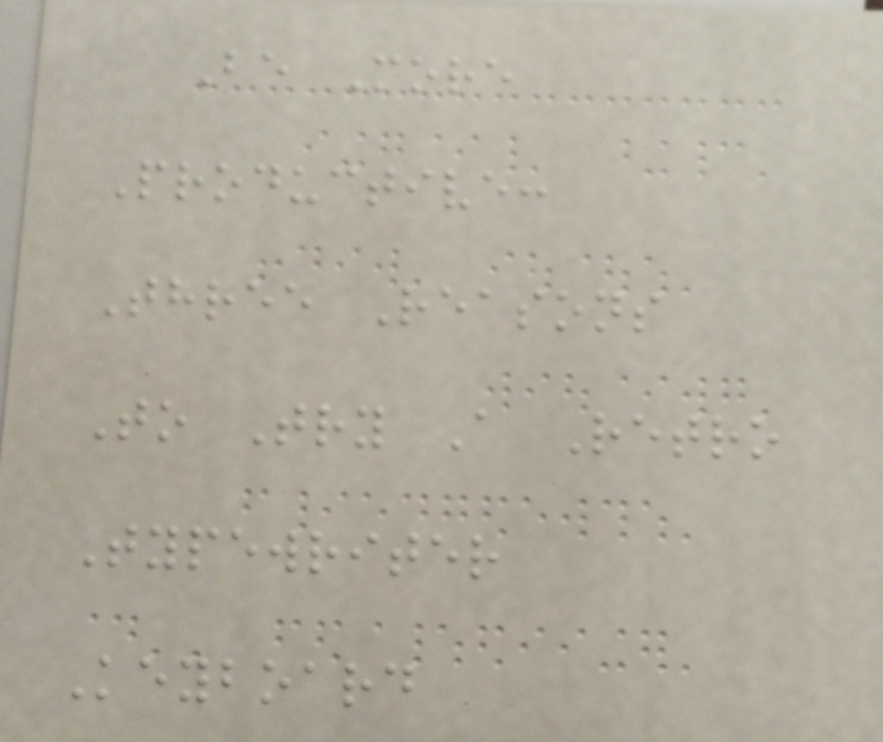Be More
Productive:
Three Reasons
To Try A Retro
Typewriter
Keyboard
